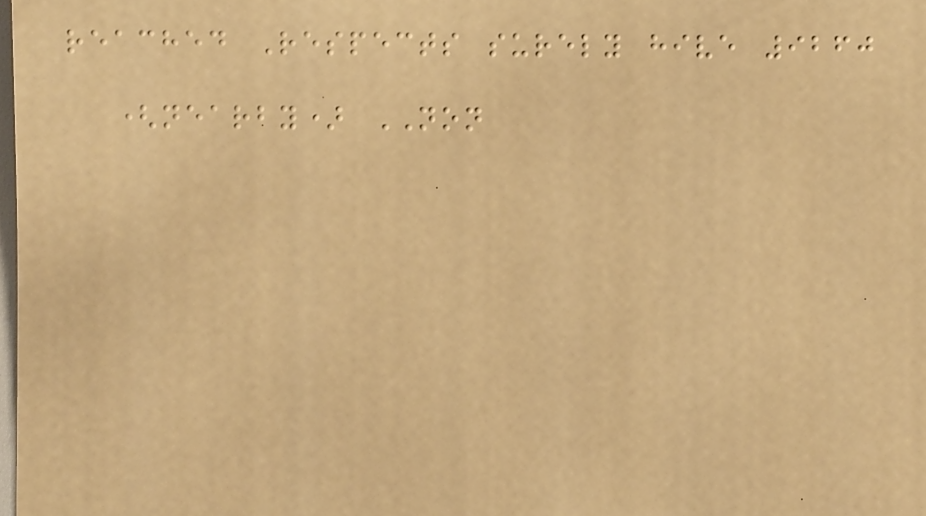reached Respects surely hive 9260
(nearby) NON
